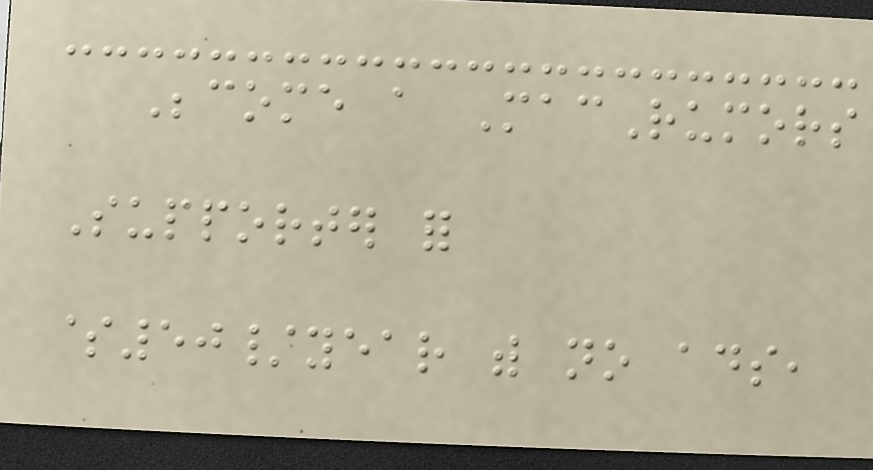Become a MacRumors
Supporter for
$50/year with no ads,
